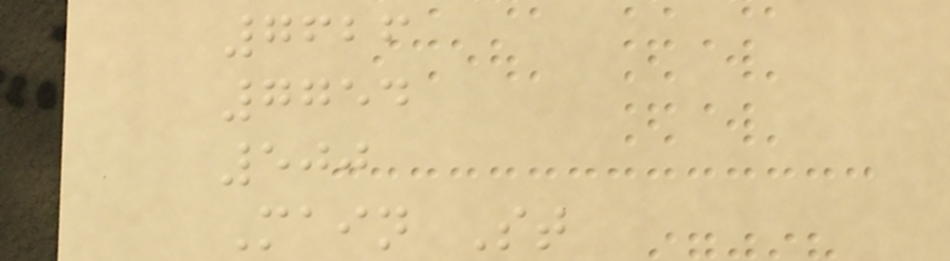7626
7754
500
Main St
